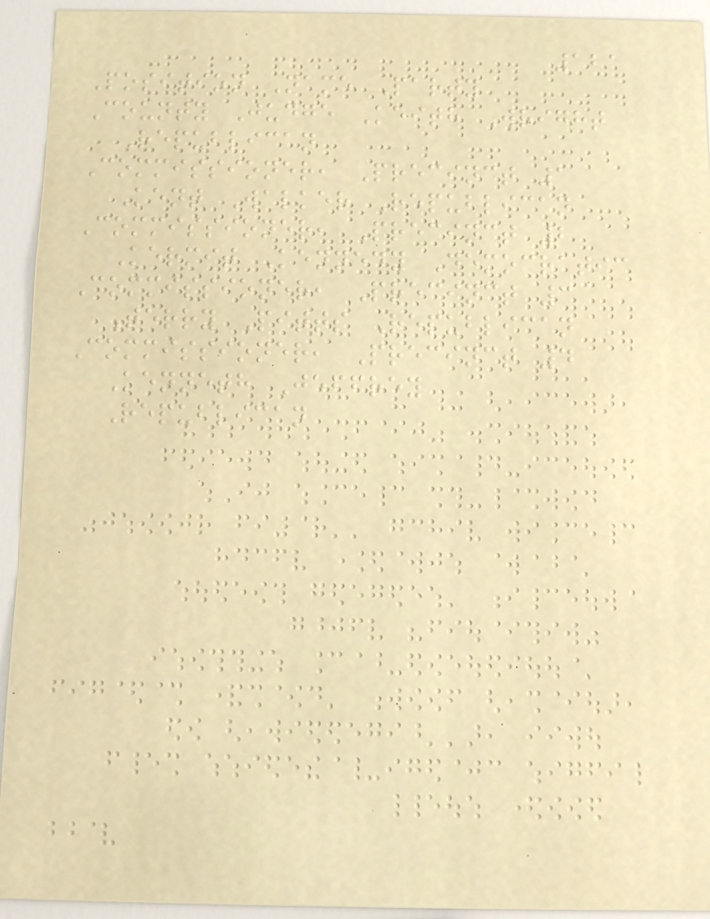121
Position Name Party
County Judge Keith Wright
Republican
Commissioner, Precinct 1
Kent Walker Republican
Commissioner, Precinct 2
Kermit Kennedy Democratic
Commissioner, Precinct 3
Terry Pitts Republican
Commissioner, Precinct 4
Kenneth Jeffrey
Republican
